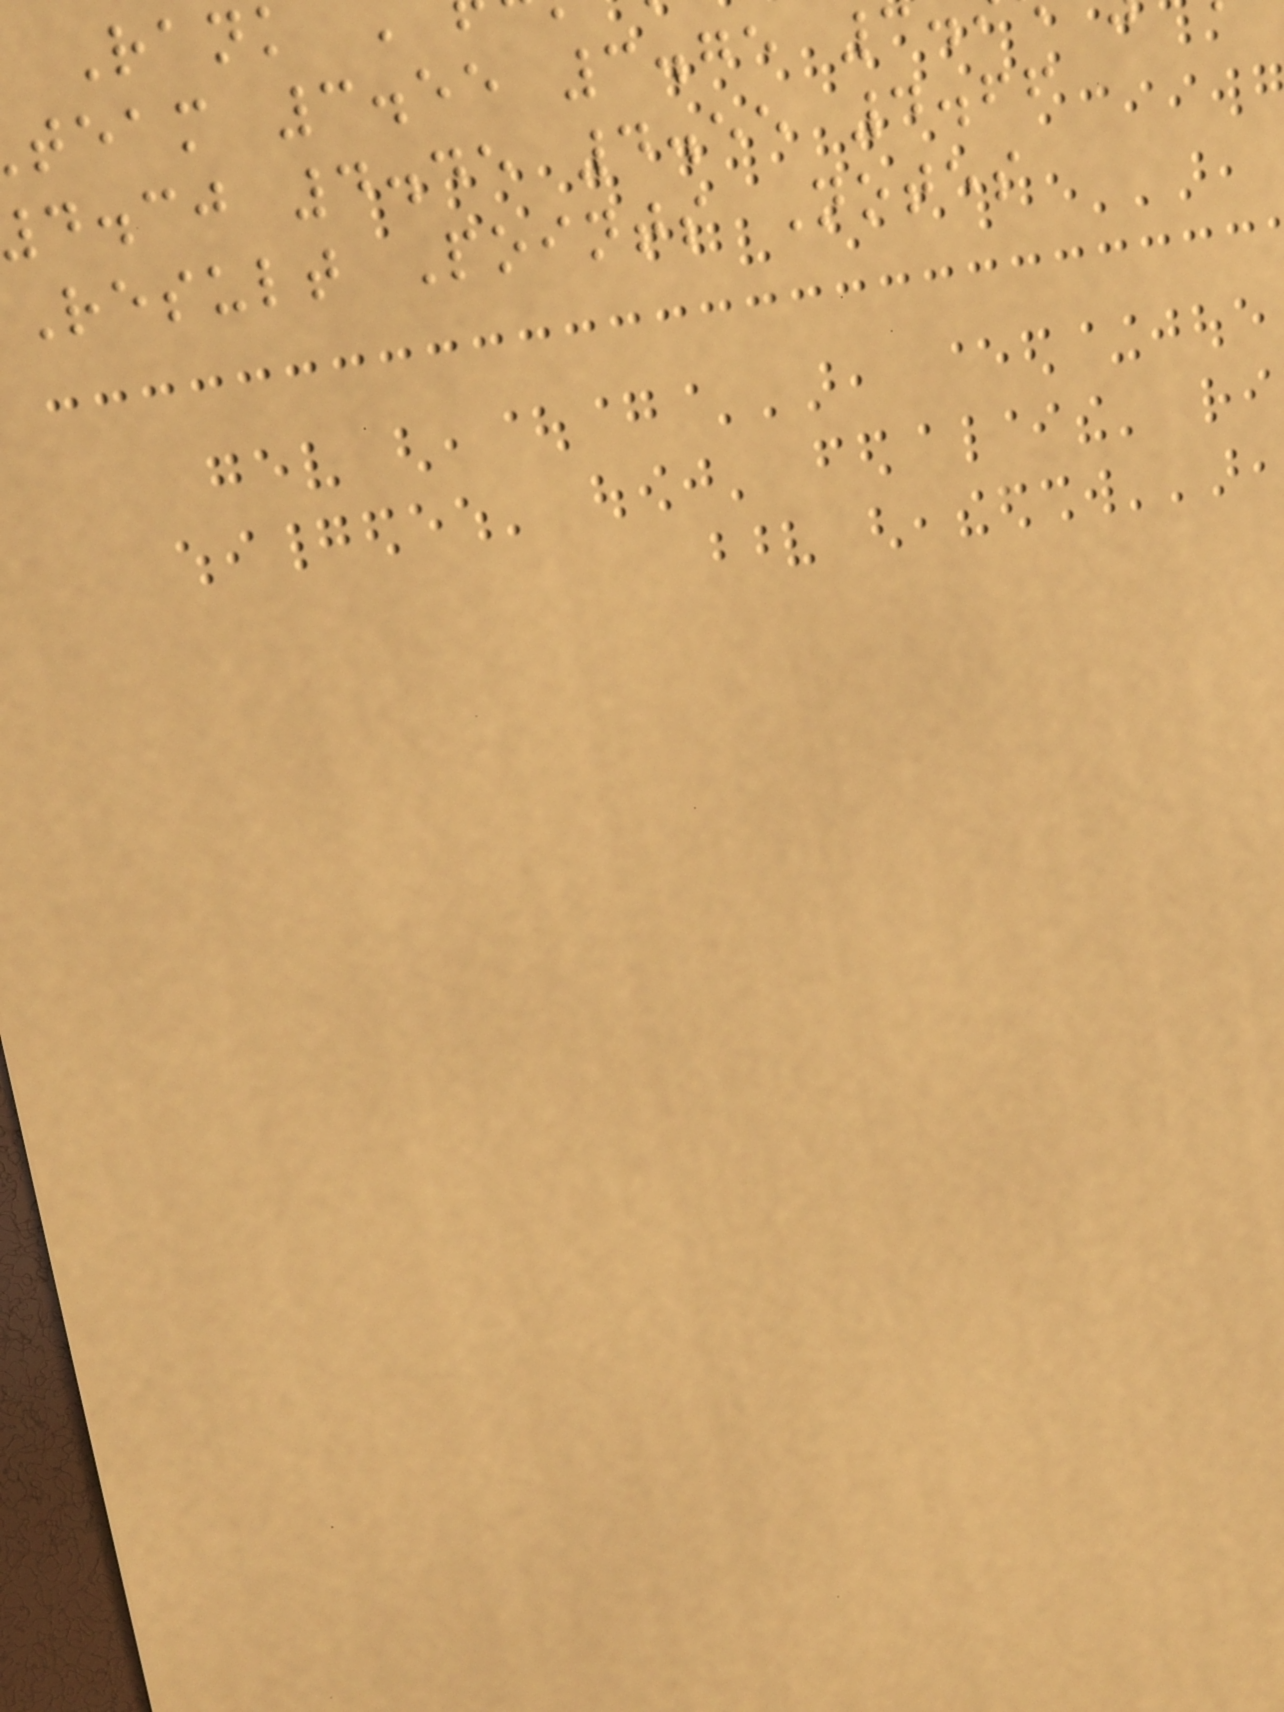team 3.55 3.75 3
d.cj 4.45 4.55 4.66
Result Points Notes
